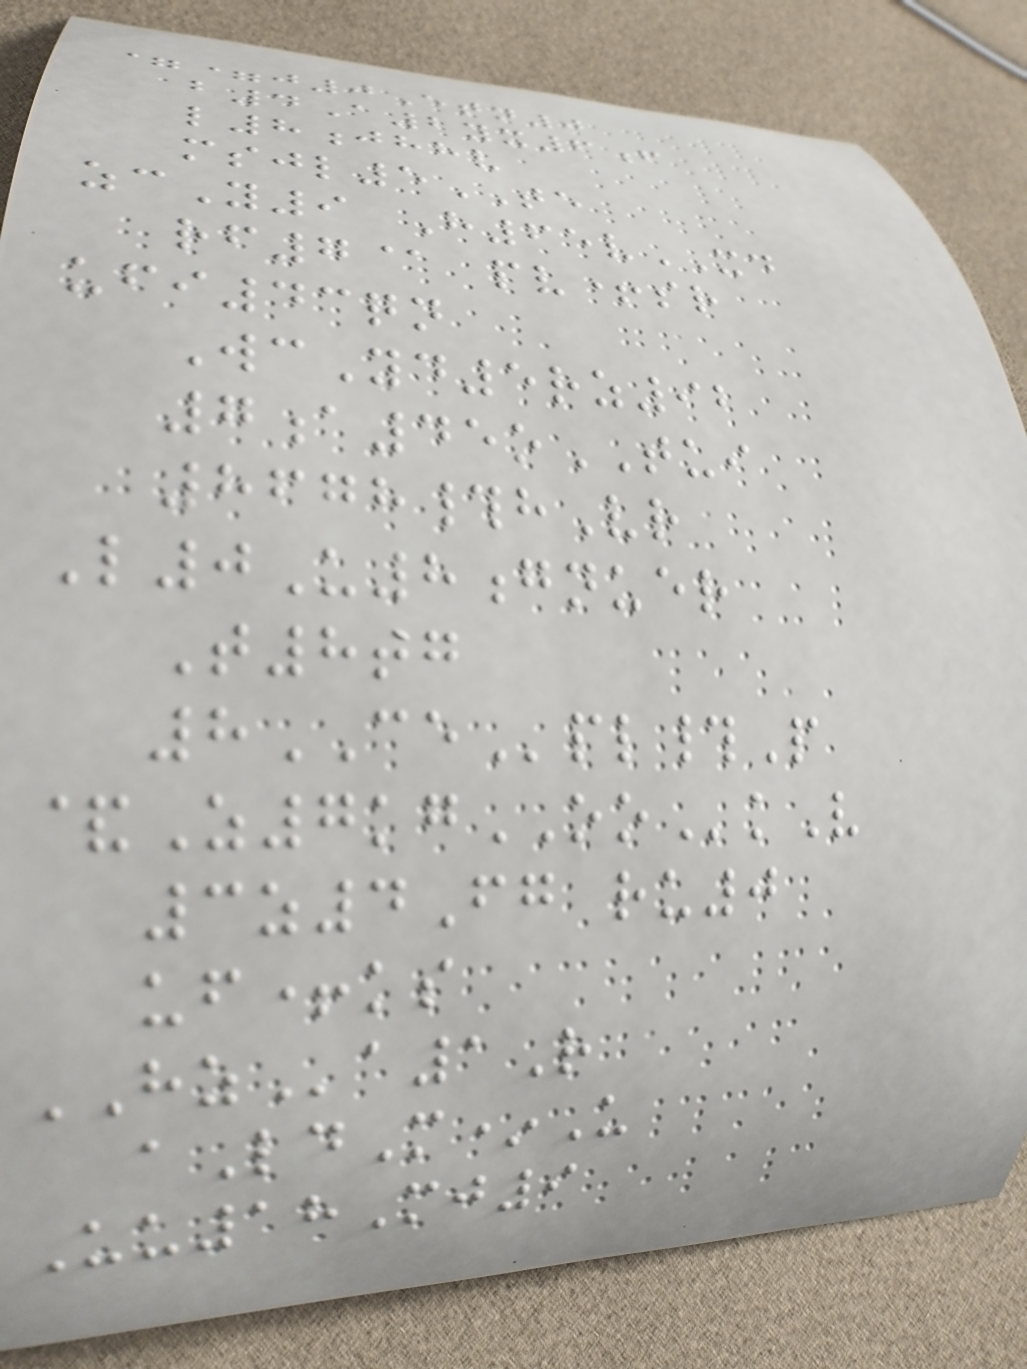==j0Etn0
b4A2yx6f
l8jhhv
msjl5TE
zcY9 H65vXD
rf7@ pv+sr
ufi43qn
WcYd5rz92
7a45oTUI
8678#hVr
L0U8gnuer
T8tg
8CEpl#P
&Z7kgOOkV
3z4Fg ru0
uf+ks
HZa1R
aLdM*U
Uu18Mj9
